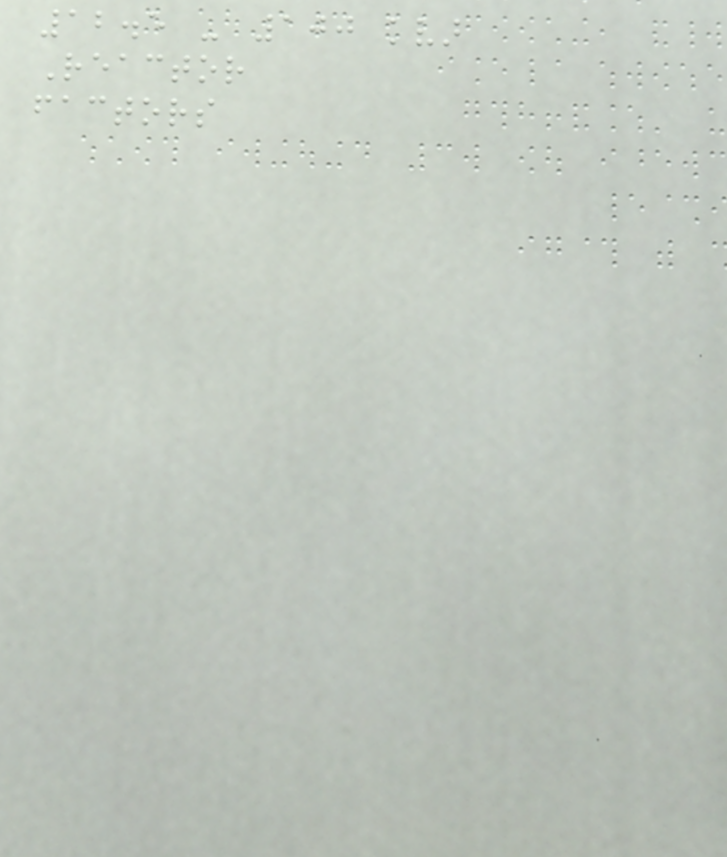12.5 - 100 kvar
Reactor
factors
